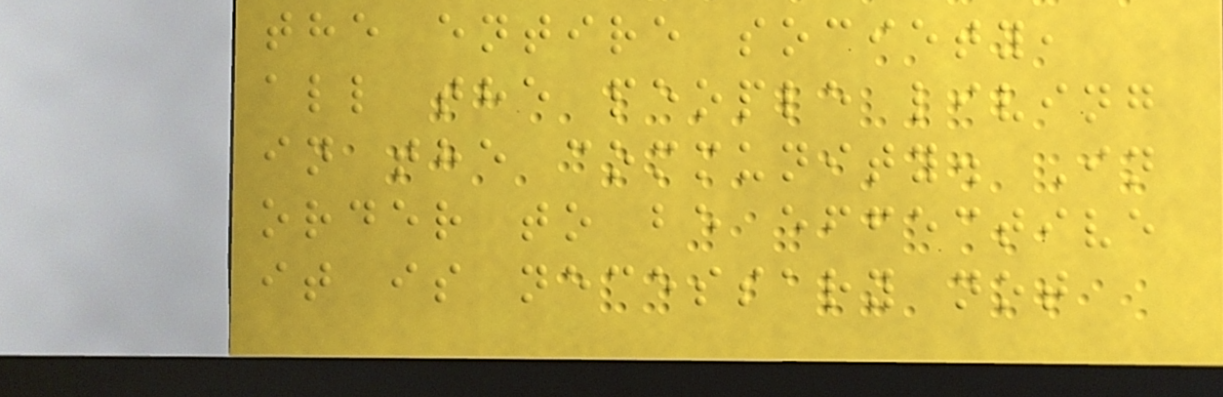the entire society,
all the people living
in the community. In
order to be effective
it is necessary not
